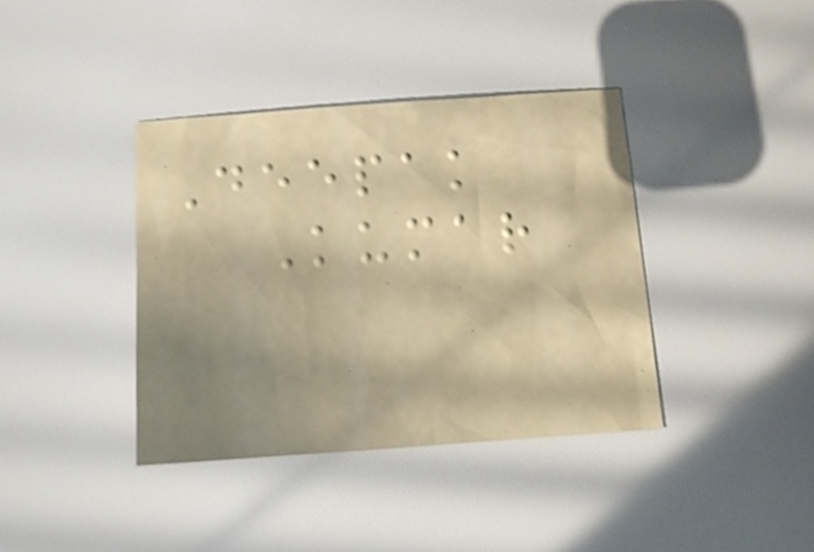Deepak
Kumar
